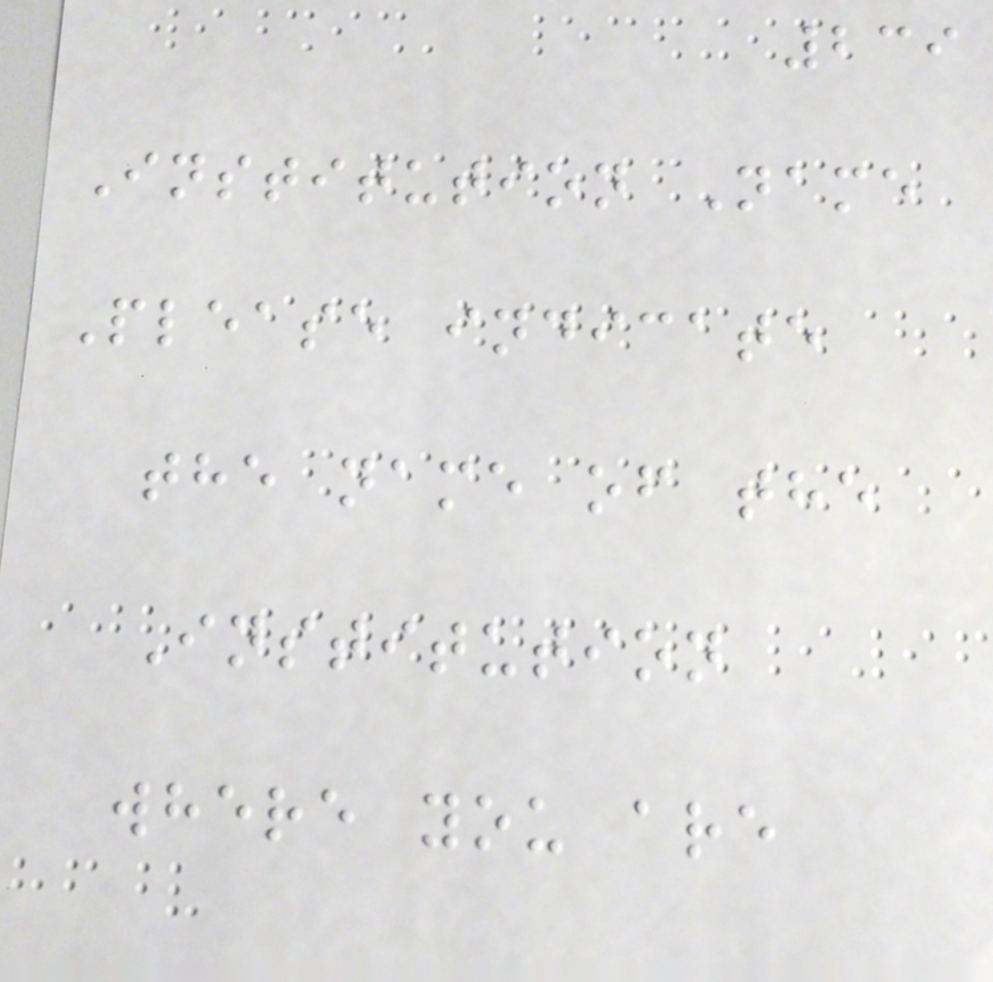239
Institution Name
Please indicate
the name of the
Institution
where you are
